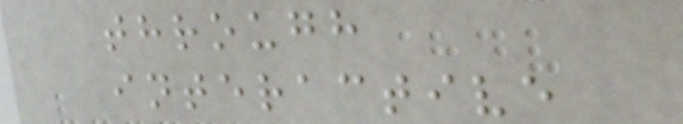through
interactive
